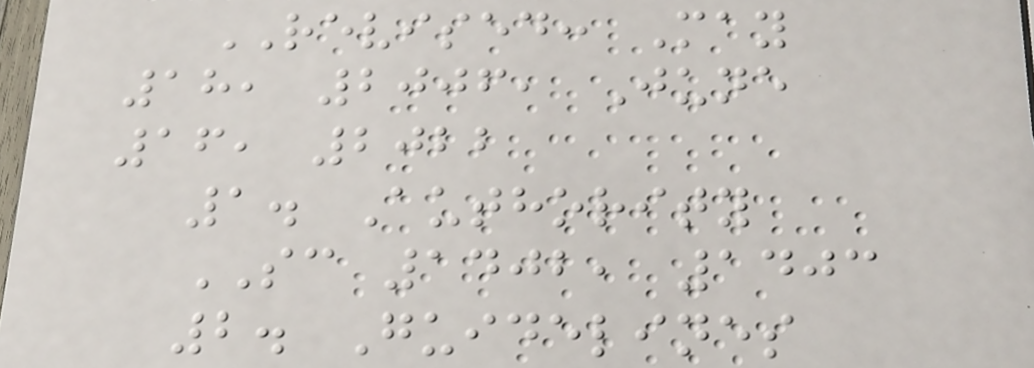REVISED: May
18, 2006, June
16, 2022
1. Authority
SC 1402, 1403
2. Guidelines
